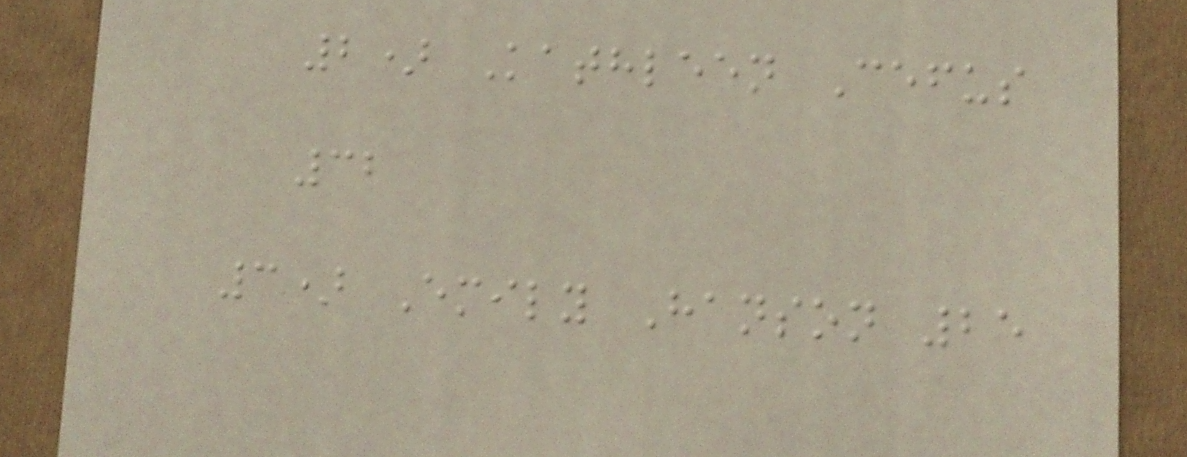2) Kathleen Cefus
32
3) Emily Hanson 25
